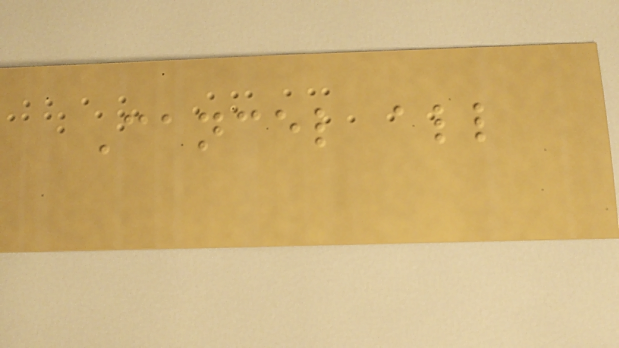Cancel all
